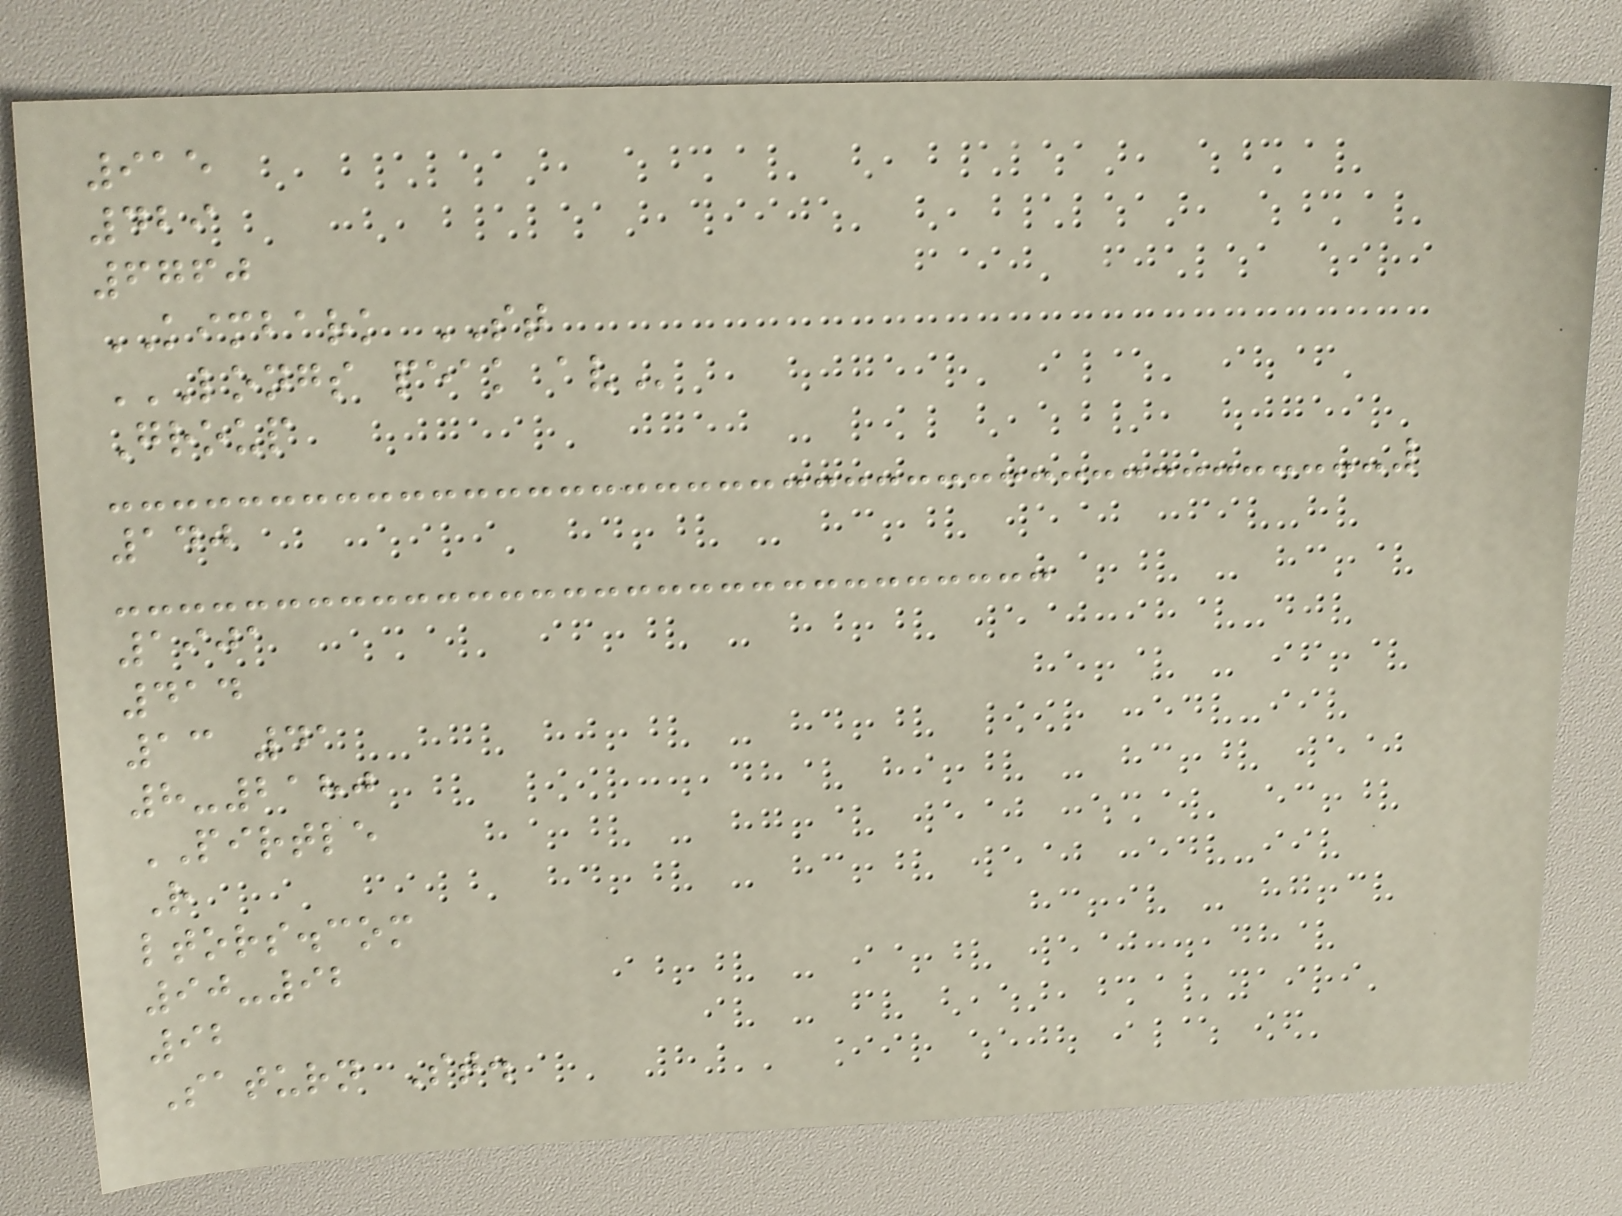915
429
6760
KIMBARK ST
LONGS PEAK AV
Group
140
1901
414
13 41
8-2180
PIRTLE
R
ltors.com
90-92
92
Saturn St.
